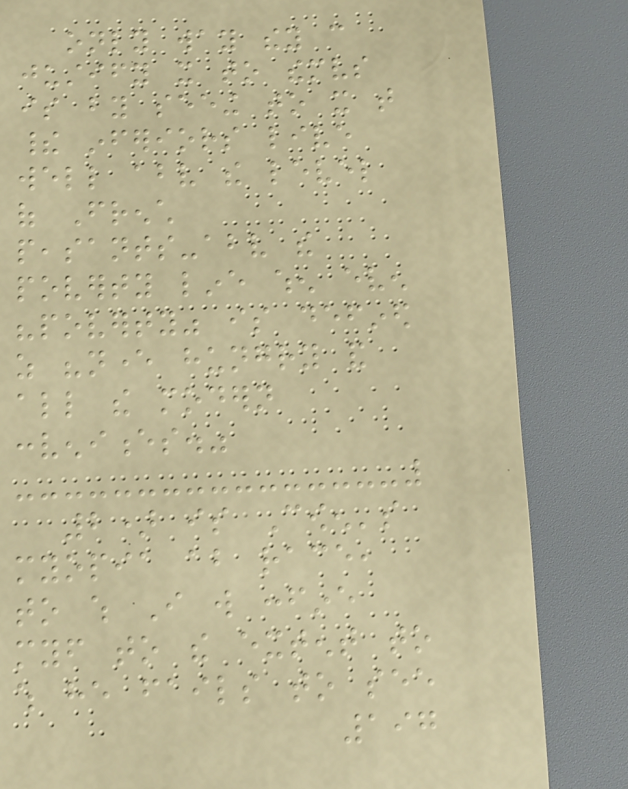only way they can
justify it to themselves
is by seeing to it that
their inferiors live
well above the level
of French
peasants-above the
poverty line when even
"poverty" is defined
as "never hungry and
all the modern
conveniences."
2) is Cowen's
myopia about race,
to which I will confine
myself to the extent to
which he fails to see
197
